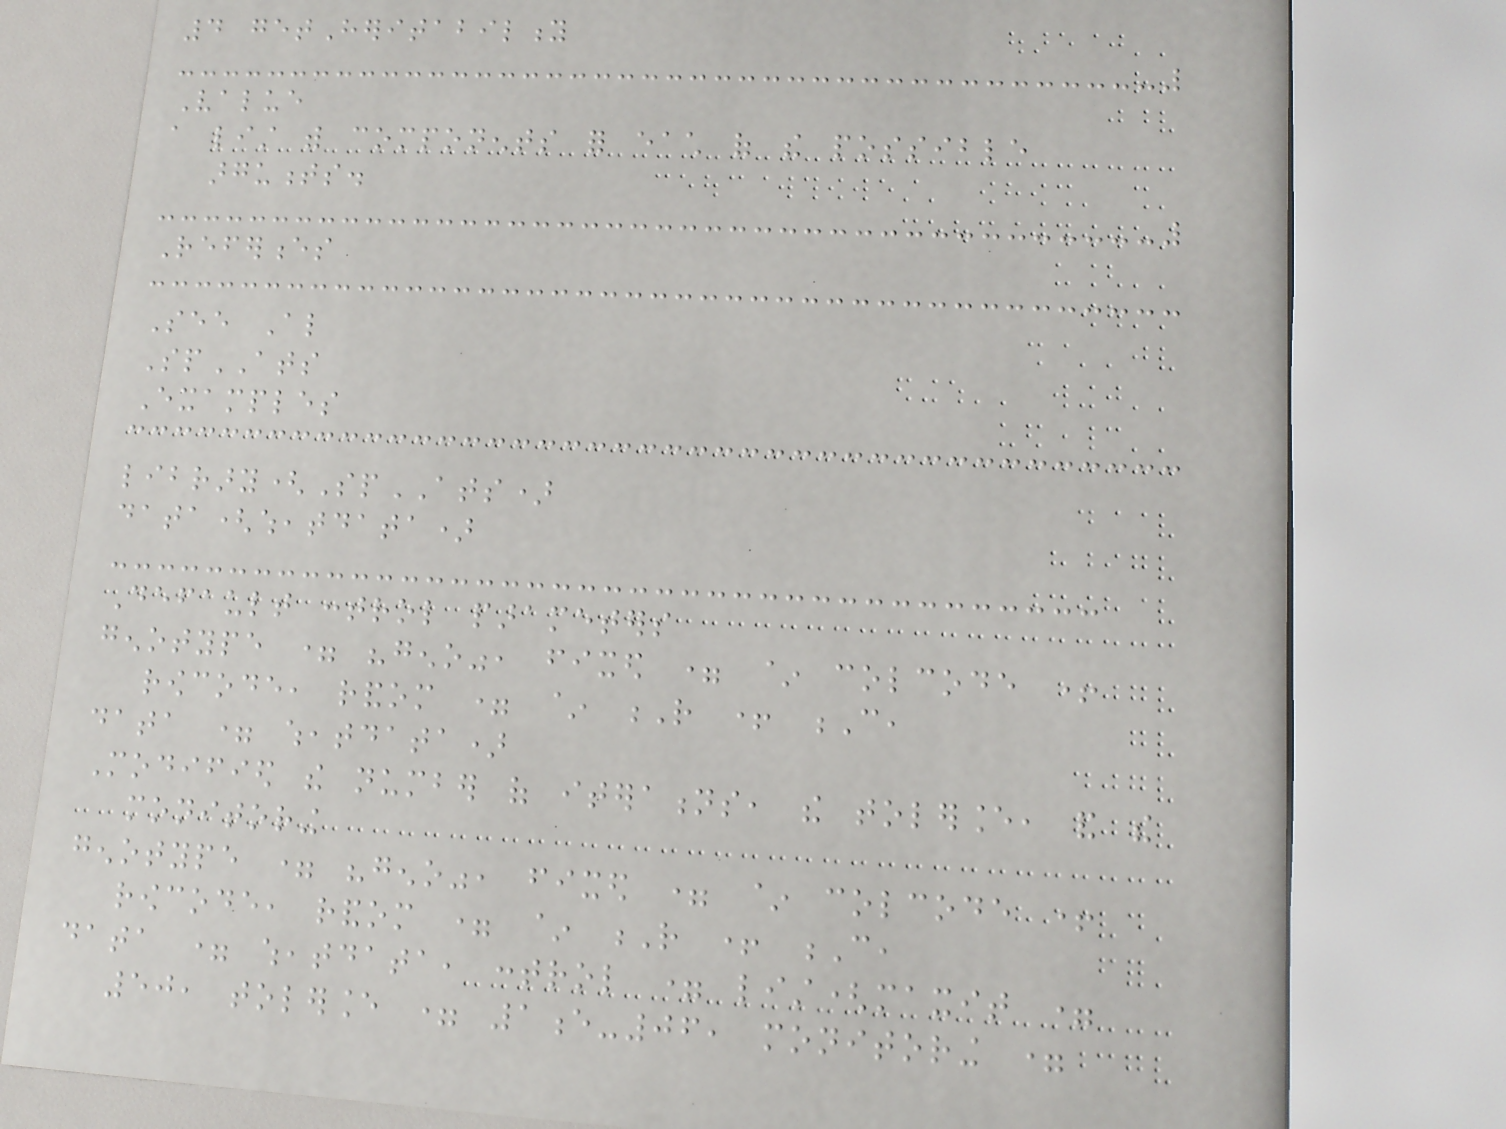4 getHeritability
Value
a list with components for each of the possible
arguments.
References
See Also
SpATS
Examples
library(SpATS)
data(wheatdata)
Default control parameters
genotype = "geno", fixed = ~ colcode +
rowcode, random = ~ R + C,
data = wheatdata)
Modified the number of iterations, the tolerance, and the
monitoring
genotype = "geno", fixed = ~ colcode +
rowcode, random = ~ R + C,
data = wheatdata, control = list(maxit =
50, tolerance = 1e-06, monitoring =
